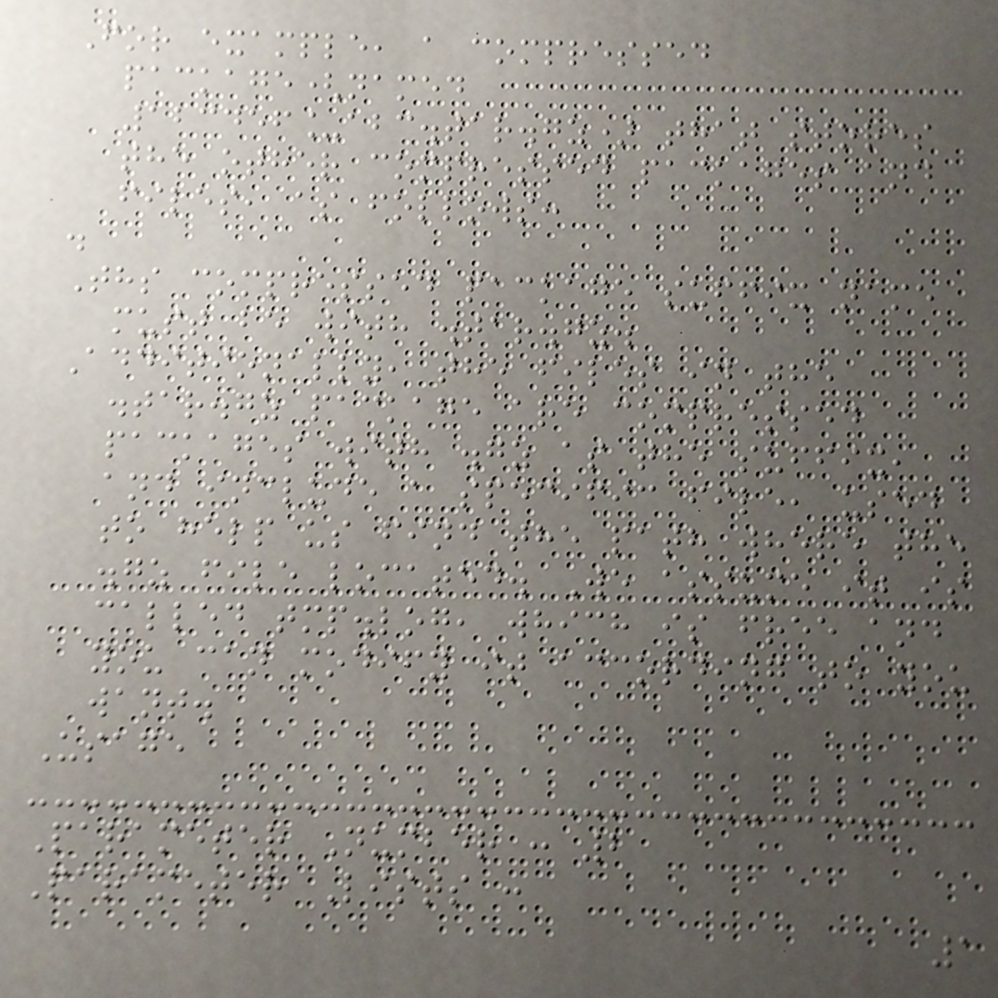For example, a compressed
package(named
123456_abc.tar.gz) that stores
the other compressed packages and
files, as follows:
.
Ths compressed package suffix name
must be with .tar.gz.
Additionally, the files in the
.tar.gz package are compressed
packages with .gz as the suffix,
and include a specific file, used
to help us find the path where the
.gz file located. We assume it is
called tmp.log, which is free and
you can modify it according to you
want.
Usage
Parameter Number : 2
Parameter Lists :
1
